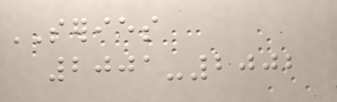SERIES
2001-2002
